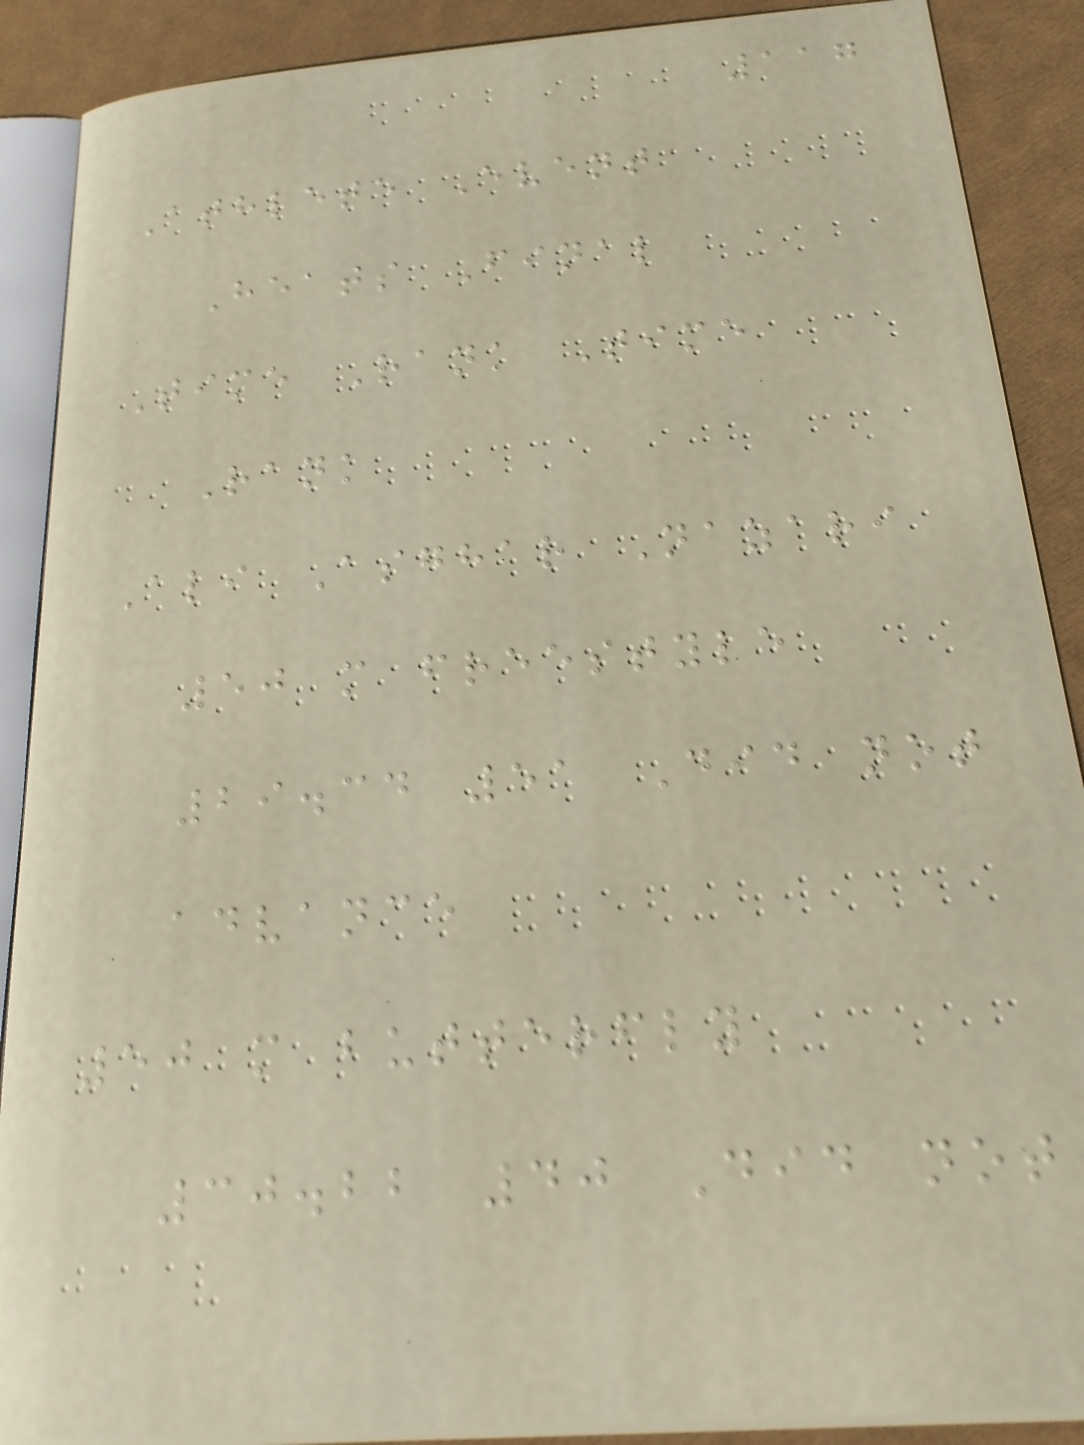117
Athlete Event
Heats Final
Time Rank Time
Rank
Ali Asghar Nazari
50 m freestyle
29.34 51 Did not
advance
50 m butterfly
30.22 40 Did not
